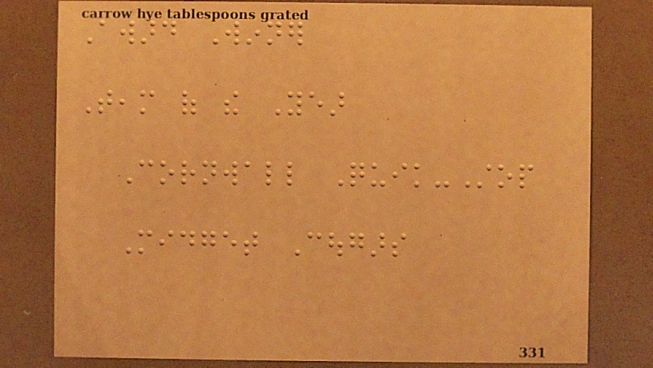Award Winner
Team of the Year
Cornwall Quik-Stop
Midget Cougars
